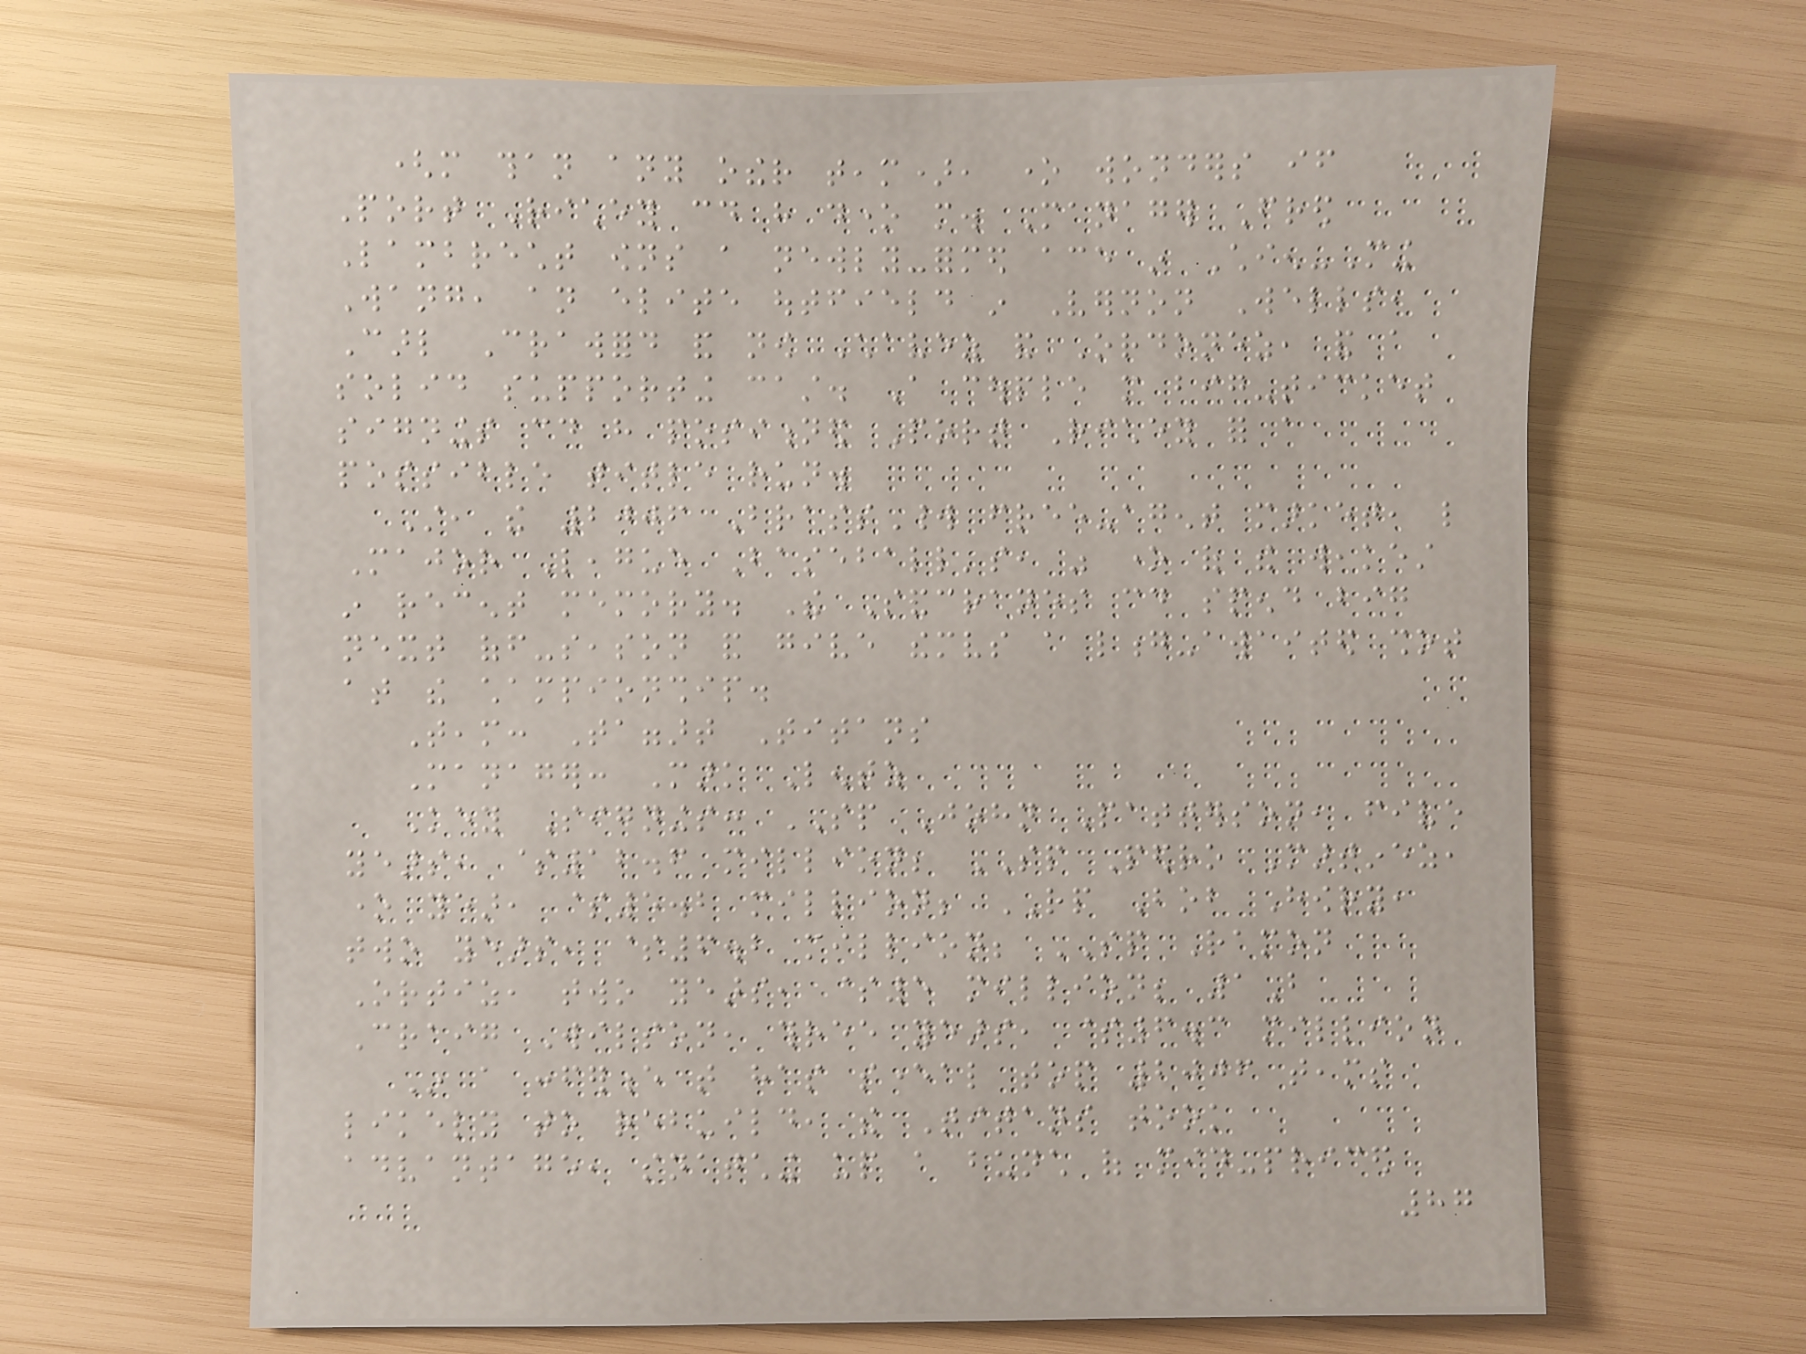(more than any other team), one wonders if
Port Richey could have done more. Manager Fred
Lambrecht owns a newly-formed ace in Chien-Ming
Wang, an elite outfield in Vernon Wells,
Carl Crawford and now Chavez and Ordonez, and a
solid supporting cast. A couple more big-ticket
signings could have positioned Port Richey for a
possible title run.
Still, the 2006 BrassWorld free-agent market, like
Major League Baseball's, was one of the weakest
in recent memory. The Sandcranes could spend big
next off-season and give themselves a long-awaited shot
at the championship.
Team: Taggart Titans
Manager: Mark Lentz
Key Signings: SP John Patterson, five
years, $12.6 million; SP Pedro Martinez,
one year, $5.2 million; RP Bob Howry,
two years, $6.2 million; SP Ramon
Ortiz, two years, $5 million; 1B
Craig Wilson, three years, $6.3 million
In a conference that has several top 2006 teams
likely to rebuild, the Titans took
advantage, snatching up a bunch of mid-priced
87
